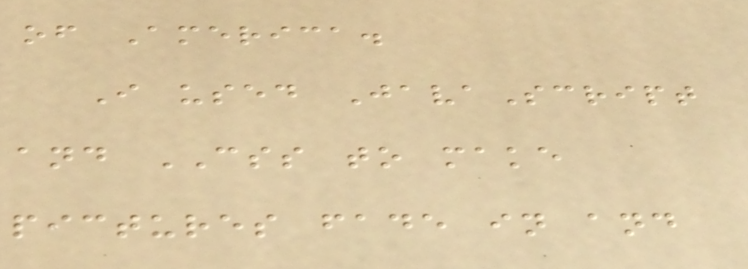of America.
I used JavaScript
and CSS to make
pictures fade in and
